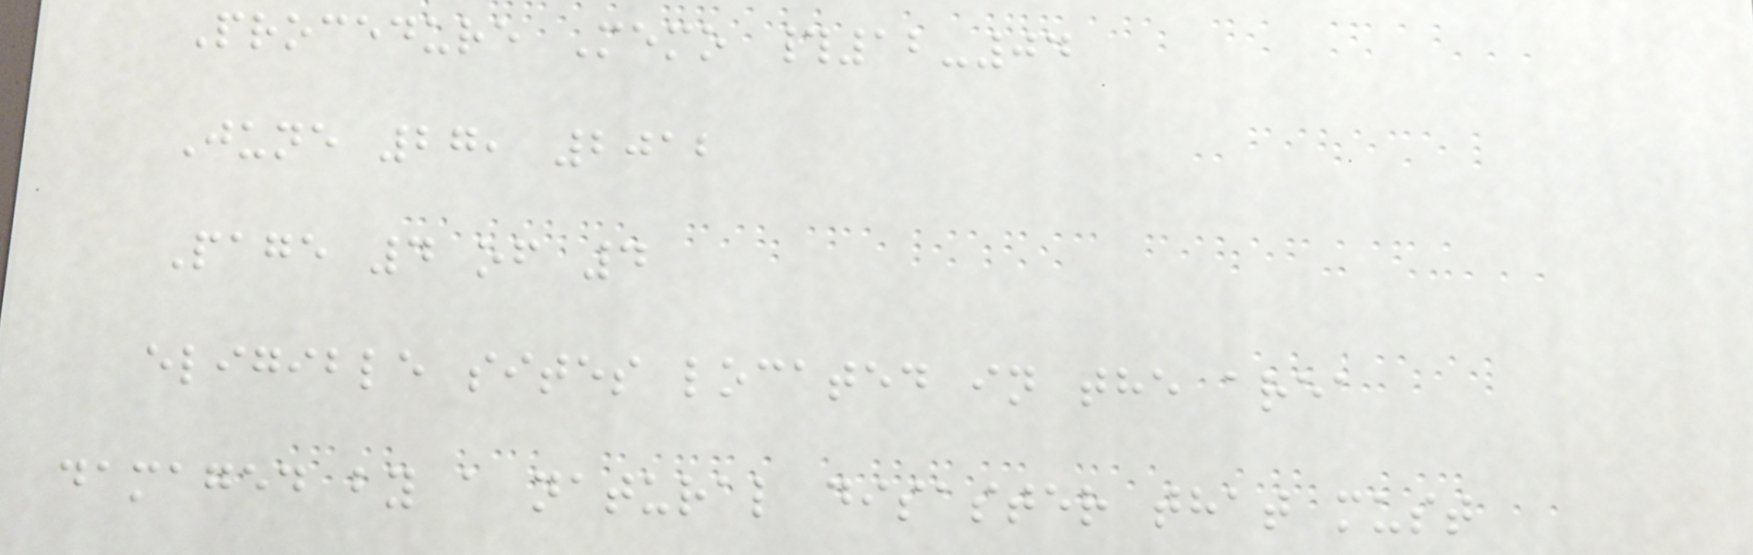Procedure Memo #12-04
June 27, 2012
Page 4 of 4
eligible sites located in the area
damaged by a natural disaster that must
